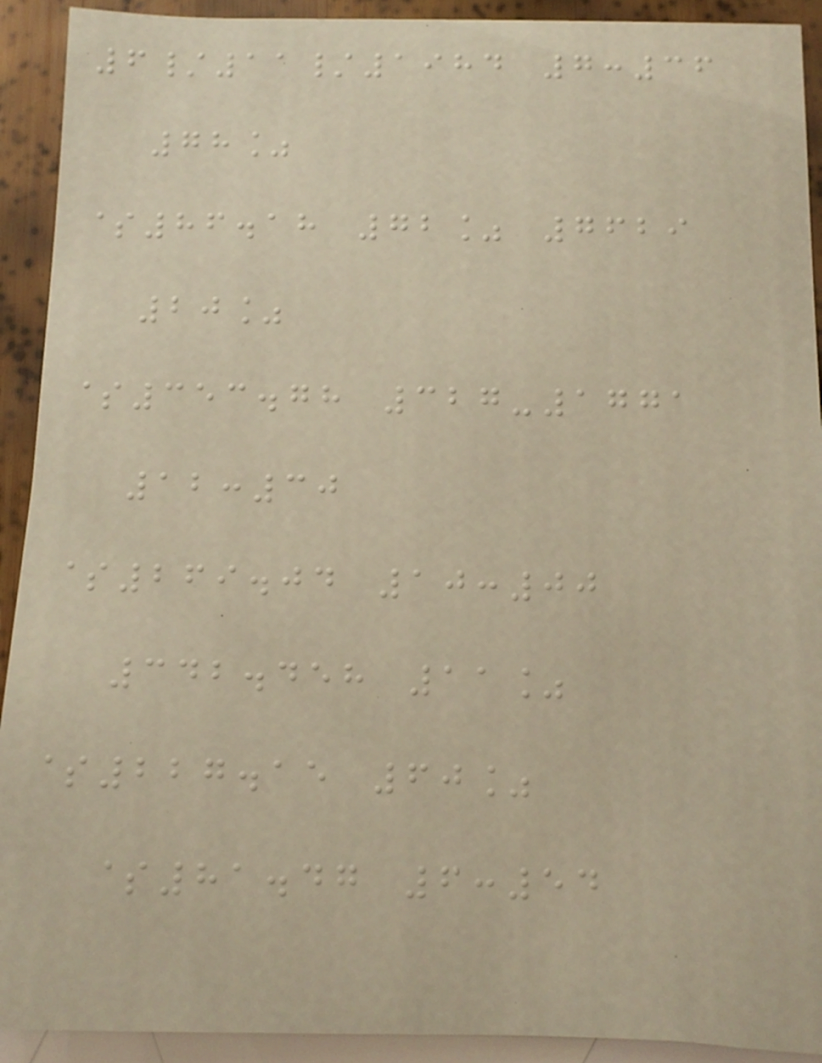6/11/1984 7:36
78%
$86.18 72% 7629
20%
$353.78 327-1771
12:30
$269.04 10:00
342.458 11%
$227.15 60%
$81.47 6:54
